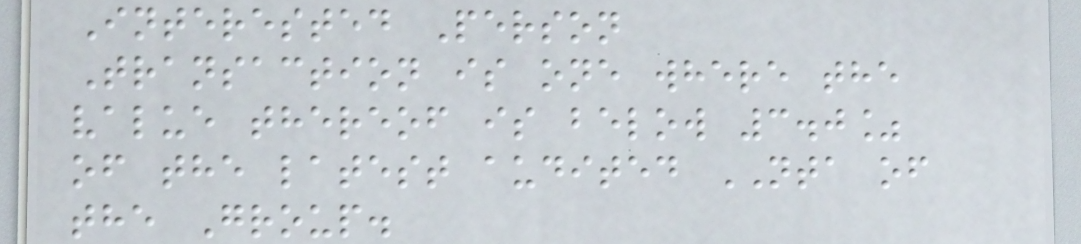Interested Person
Transaction is one where the
value thereof is below 3.0%
of the latest audited NTA of
the Group.
